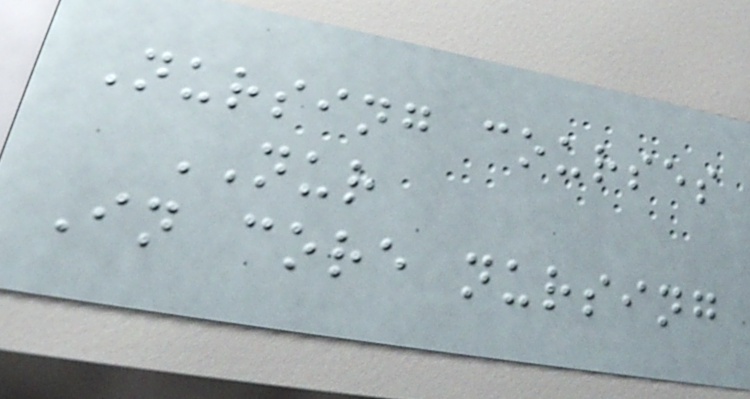Nursing courses
NUR
In core nursing
